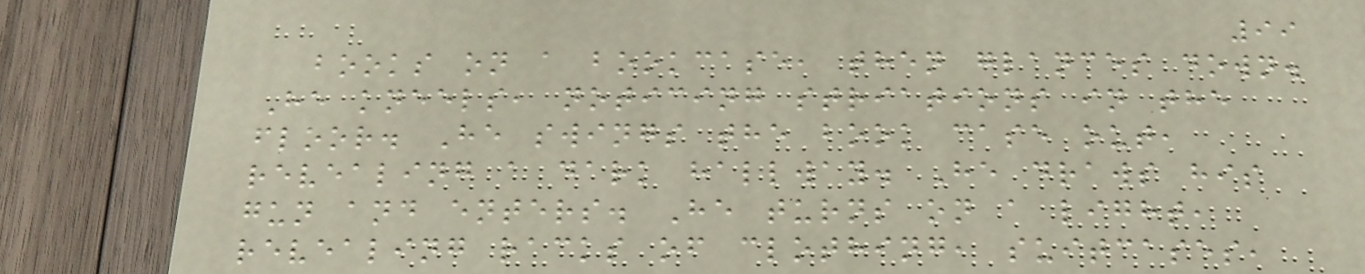99
books on a bookcase, then glances down.
He kneels, noticing striations in the
floor. He swings the book case out,
revealing a dark hallway. He draws his
gun and enters. He turns on a light,
revealing racks of clothing, suitcases,
